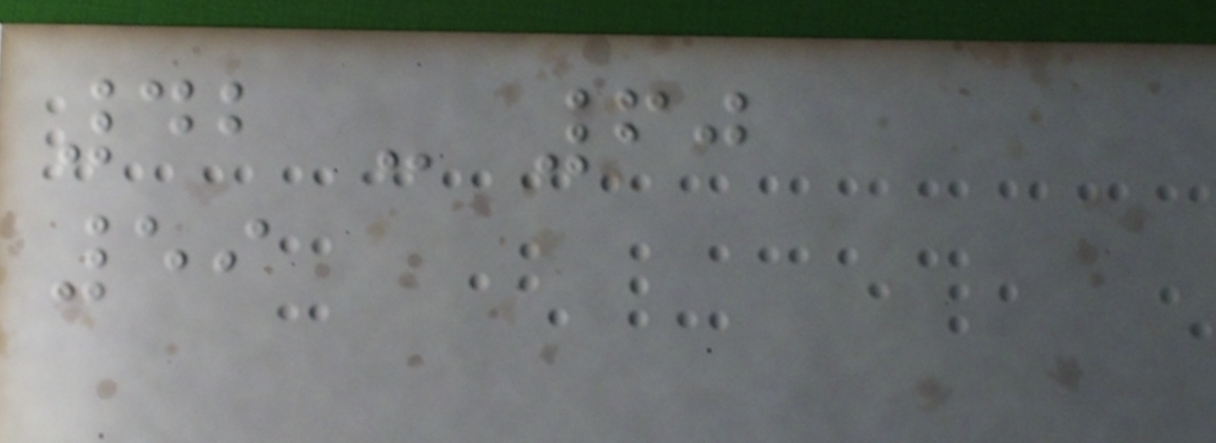42 - 60
59
